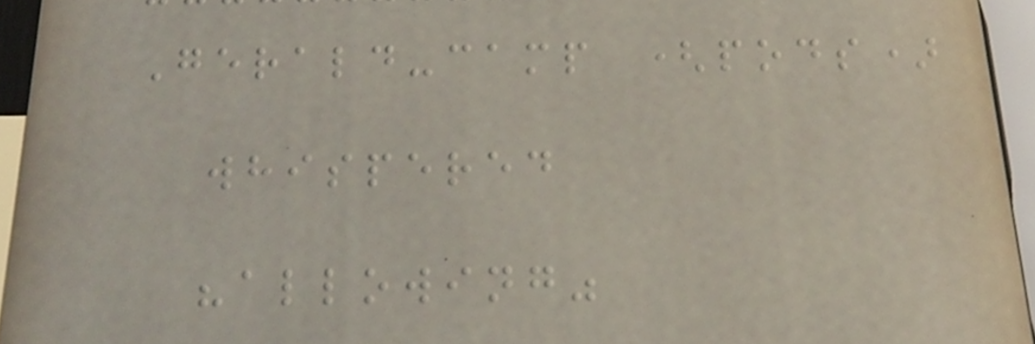Gerald-camp (pods)
whispered
"allowing"
